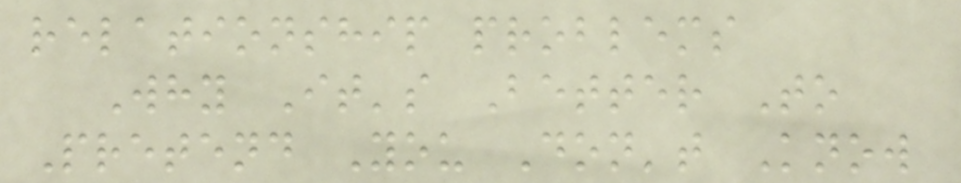relationship problems
Why It's Better To
Pretend You Don't Know
